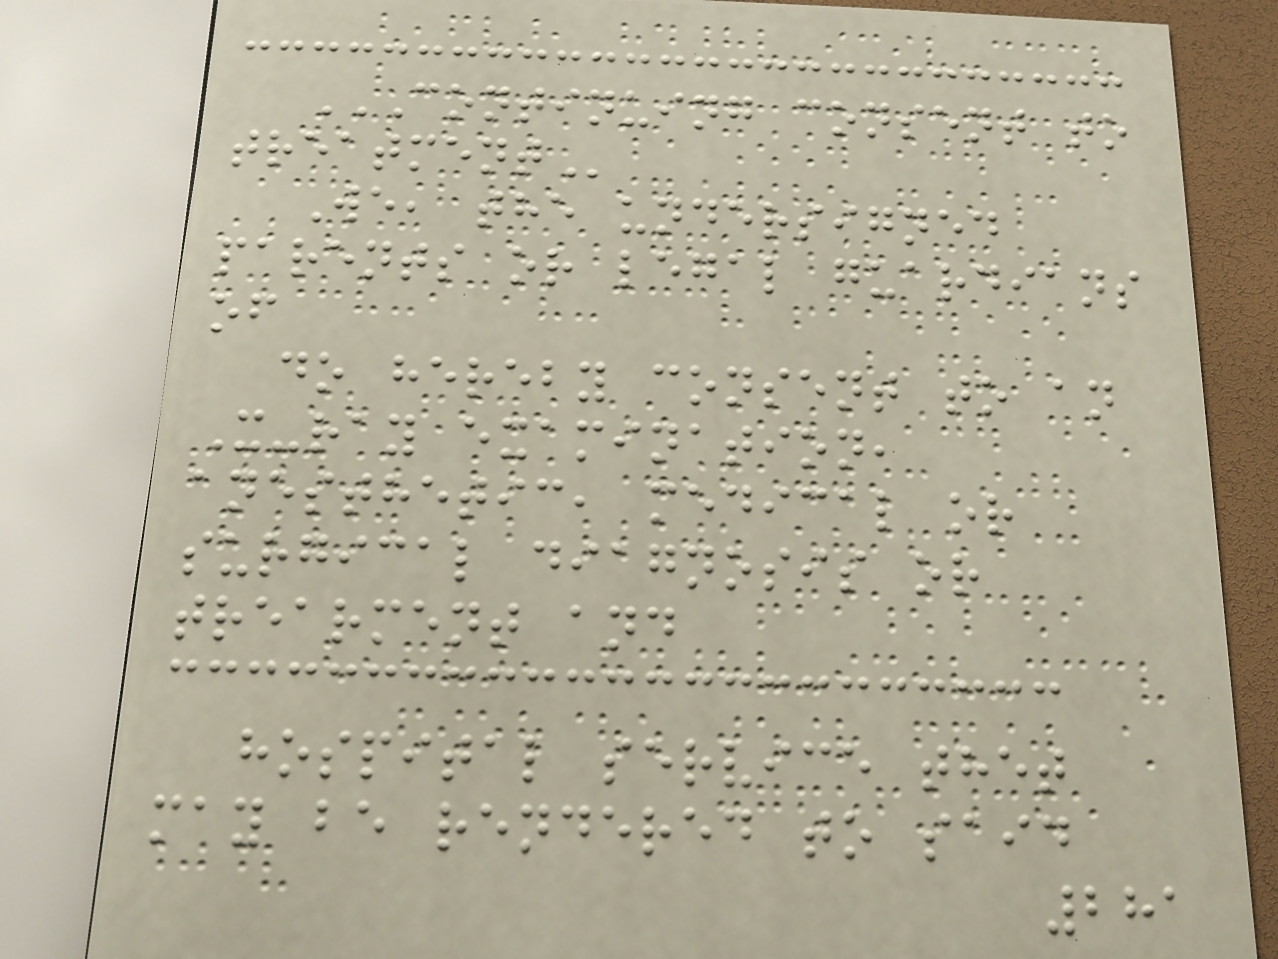CONTINUING CONSENT TO
TREATMENT
We, the undersigned
parents or legal guardians
of
do hereby consent to an
X-ray examination,
anesthetic, medical or
surgical diagnosis or
trearment and
hospital service thet
may be rendered to said
281
